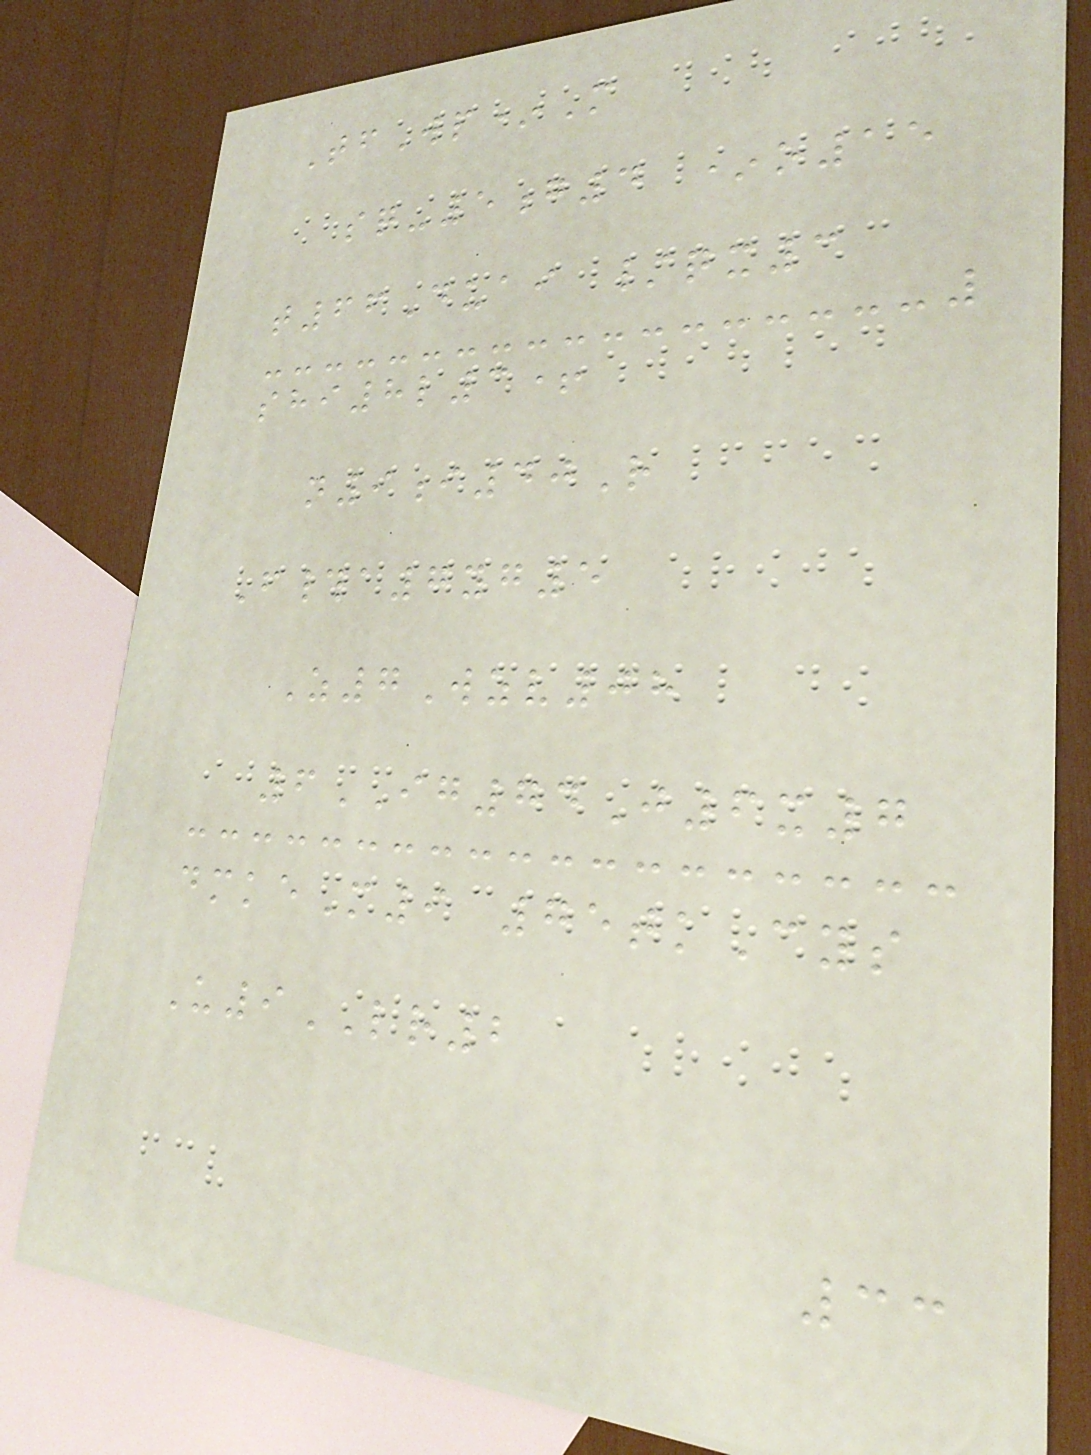TfWp*M
sq-5g4 *o15
t66Duai /qx3
shi8l3+
n9i40R
F#a7yg5
Z7Wzv08
6IG74J6x7
dmkeM9 75tkCys
U9LR2
33
